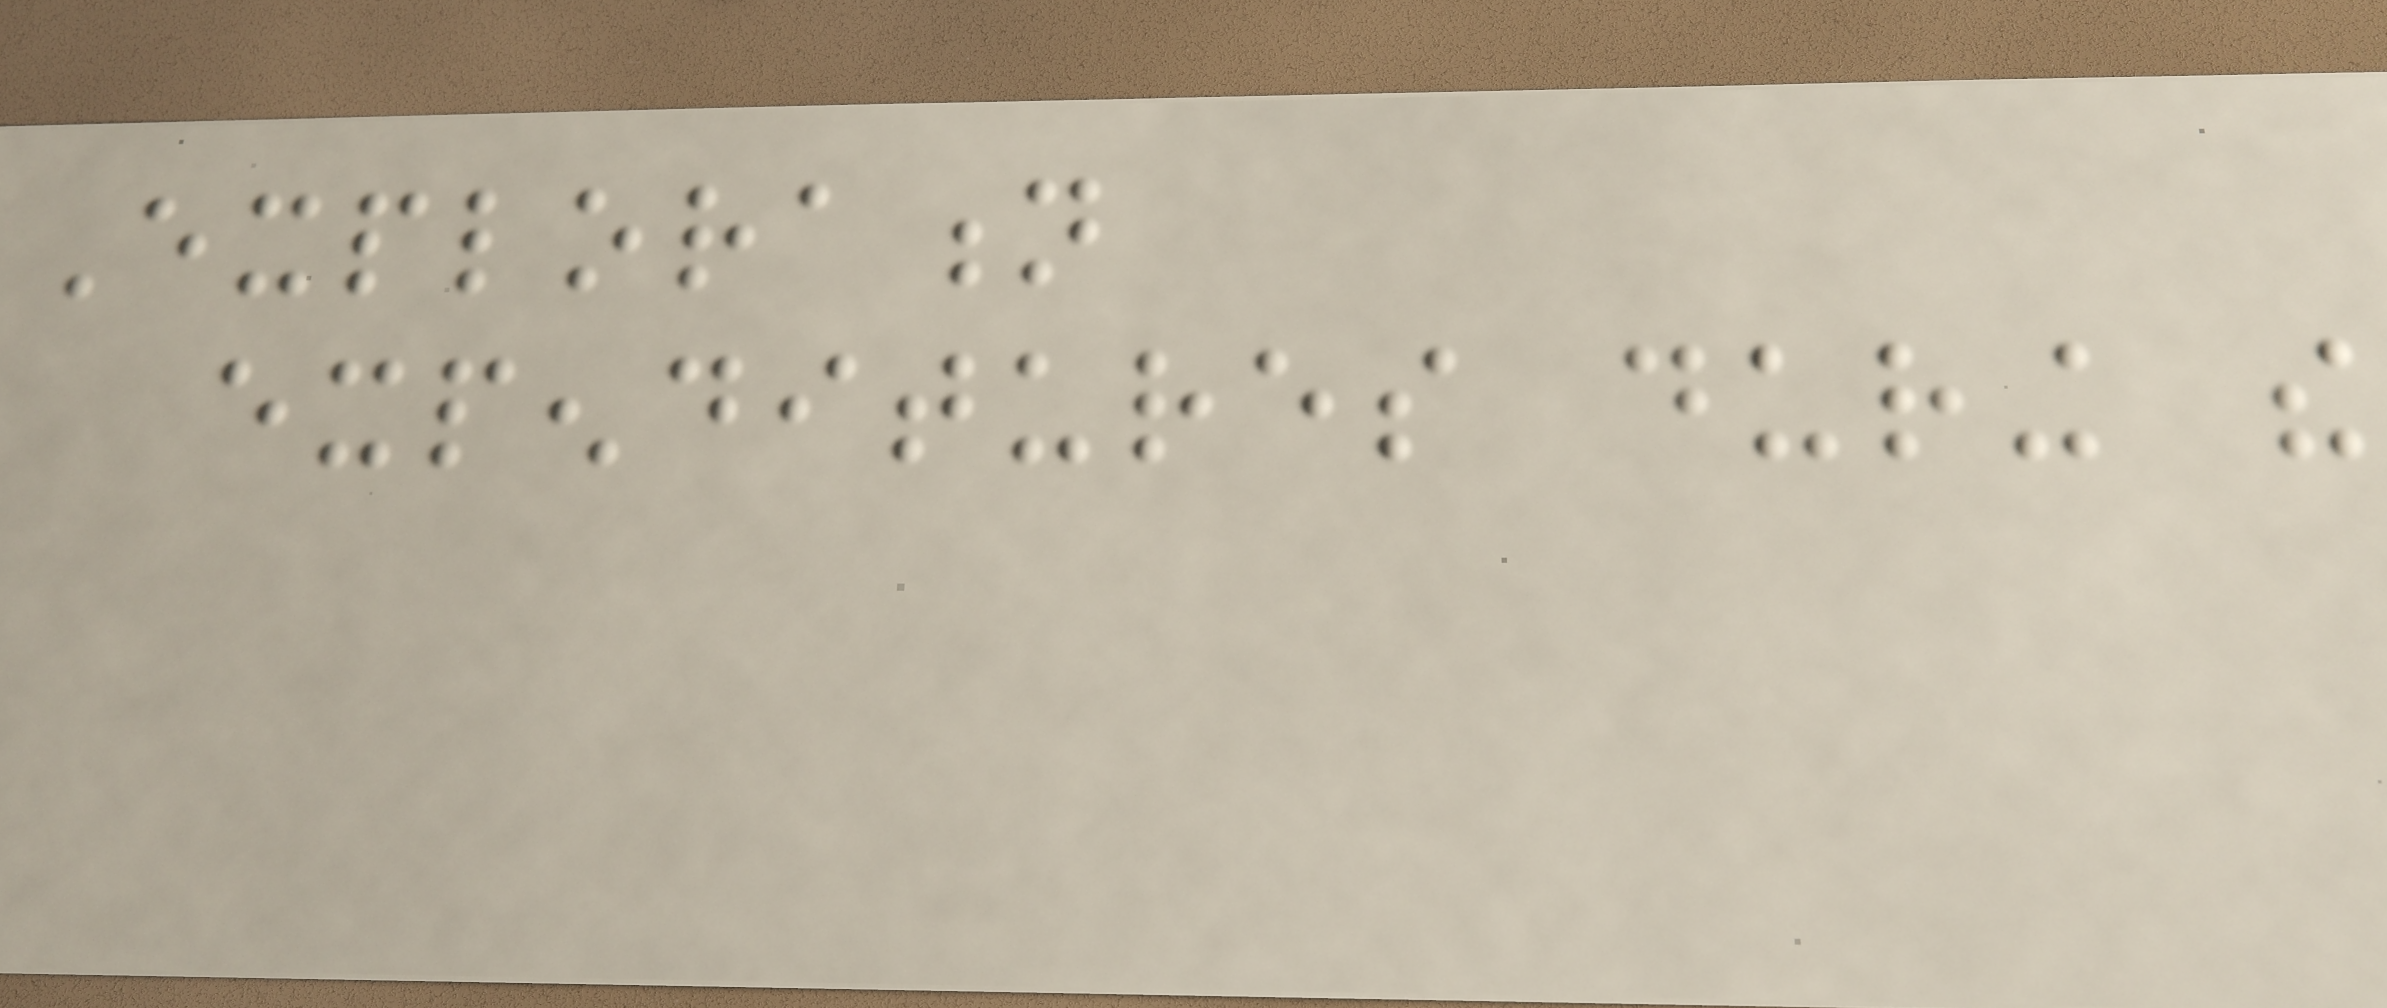Exploration
expenditures during the
